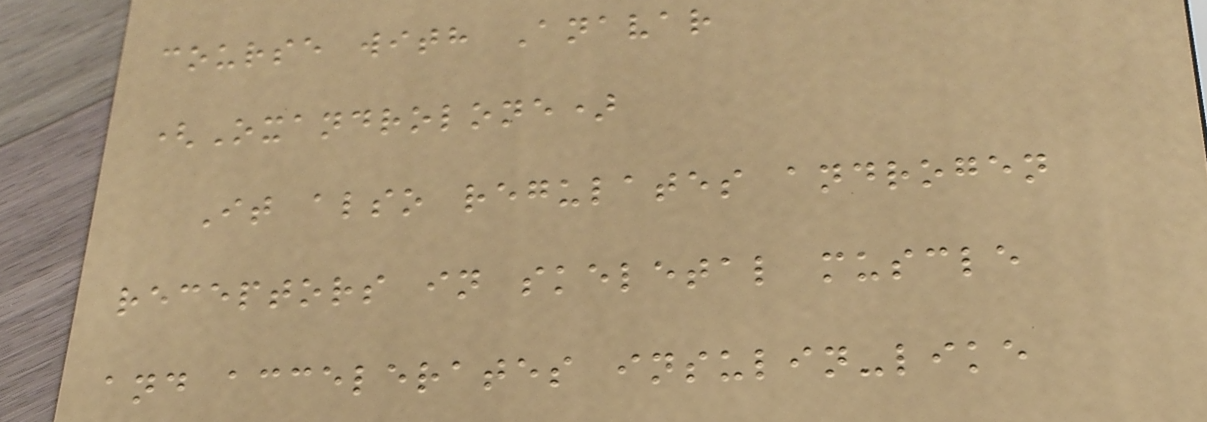course with Anavar
(Oxandrolone)
It also regulates androgen
receptors in skeletal muscle
and accelerates insulin-like
